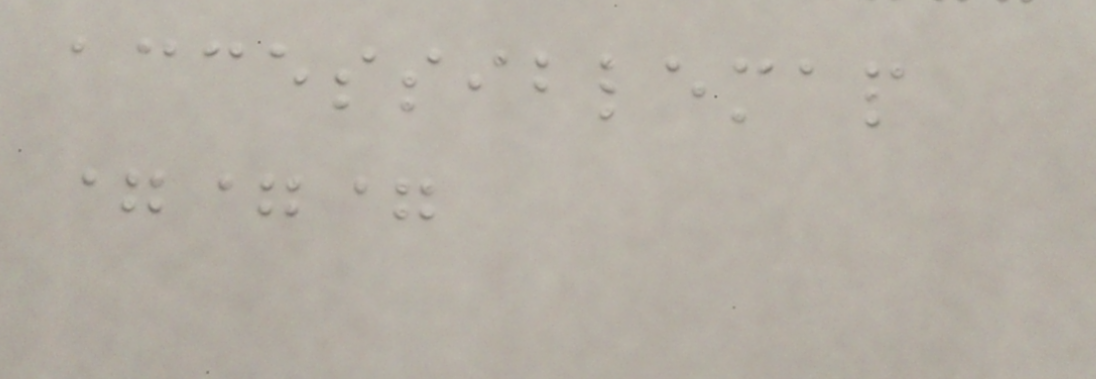accessiblemap
===
